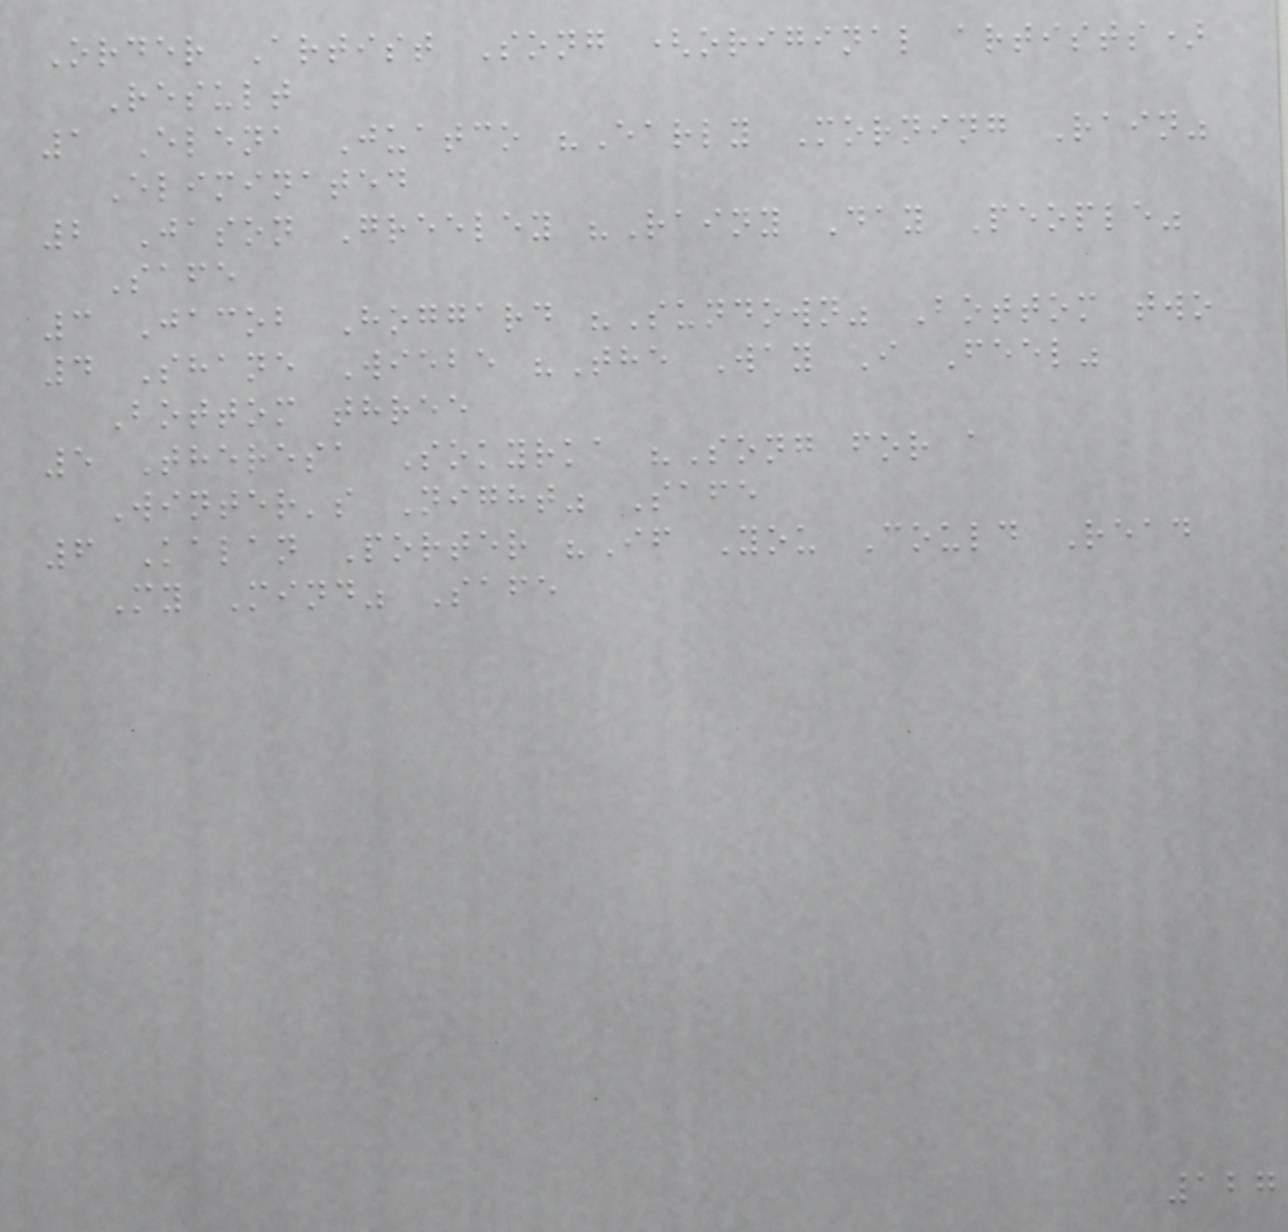Order Artist Song (original artists)
Result
1 Elena Juatco "Early Morning Rain"
Eliminated
2 Jason Greeley "Rainy Day People"
Safe
3 Jacob Hoggard "Sundown" Bottom two
4 Shane Wiebe "The Way I Feel"
Bottom three
5 Theresa Sokyrka "Song for a
Winter's Night" Safe
6 Kalan Porter "If You Could Read
My Mind" Safe
127
